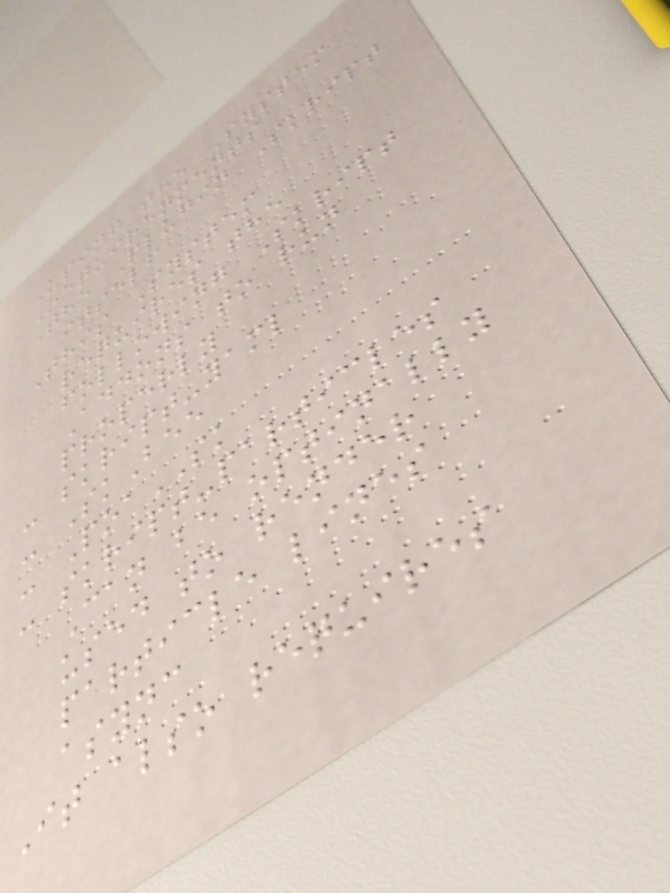Using the System
Requirenments
The Plugin Skript
itself
This System
requires the
following Skript
Addons to run
properly
- skript-yaml
- SkBee
- PoaSK
- skript-particles
Can be optinally
used to render
particle lines
async
It also requires
